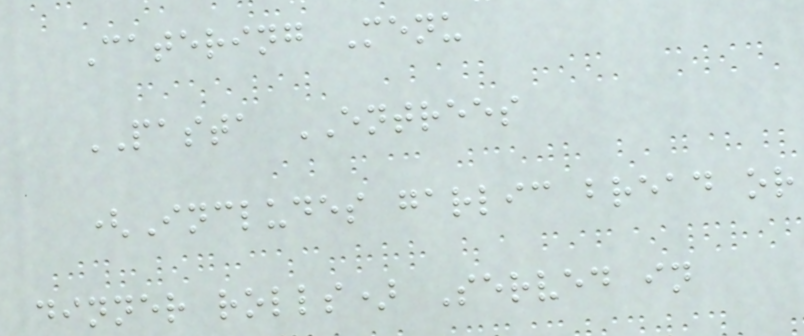Catering Menu
PASTA ENTREES
(Includes garlic bread or
dinner rolls) Served in
